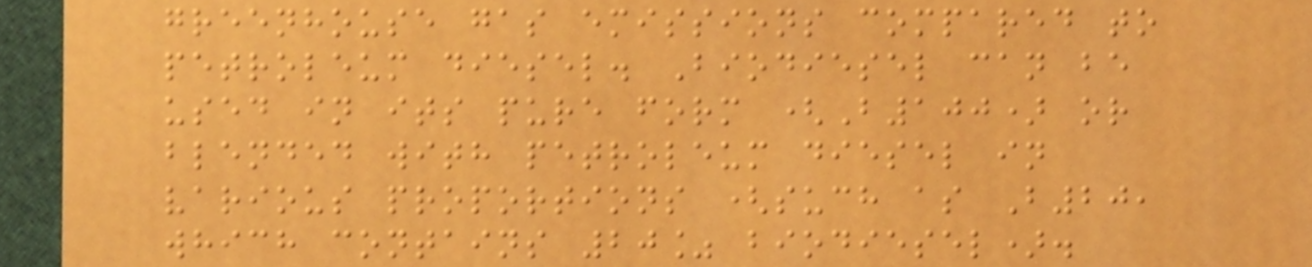greenhouse gas emissions compared to
petroleum diesel. Biodiesel can be
used in its pure form (B100) or
blended with petroleum diesel in
various proportions (such as B20,
which contains 20% biodiesel).
